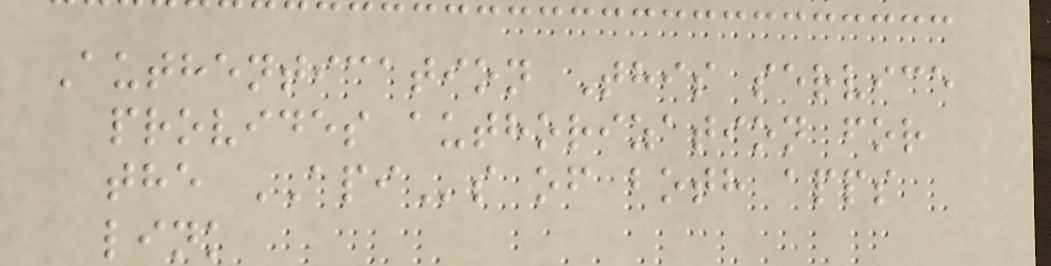Authentication This service
provides authorization for
the APIs of both apps
link
